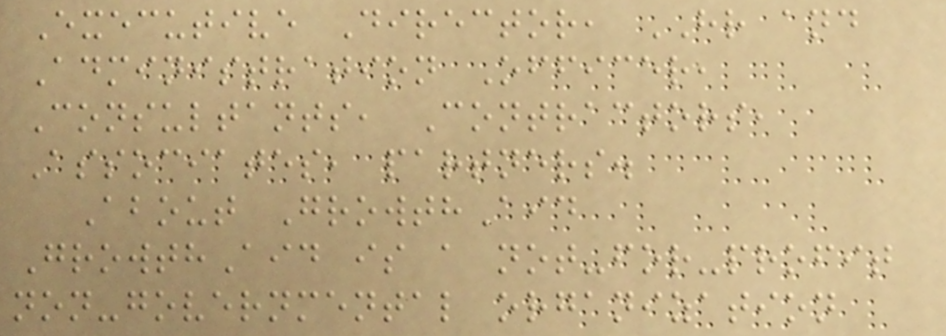Executive Director, HR and
Administration Officer,
Consultants, Contractors,
Associates, partners.
About GrowthAid
GrowthAid is a not-for-profit
non-governmental organization
